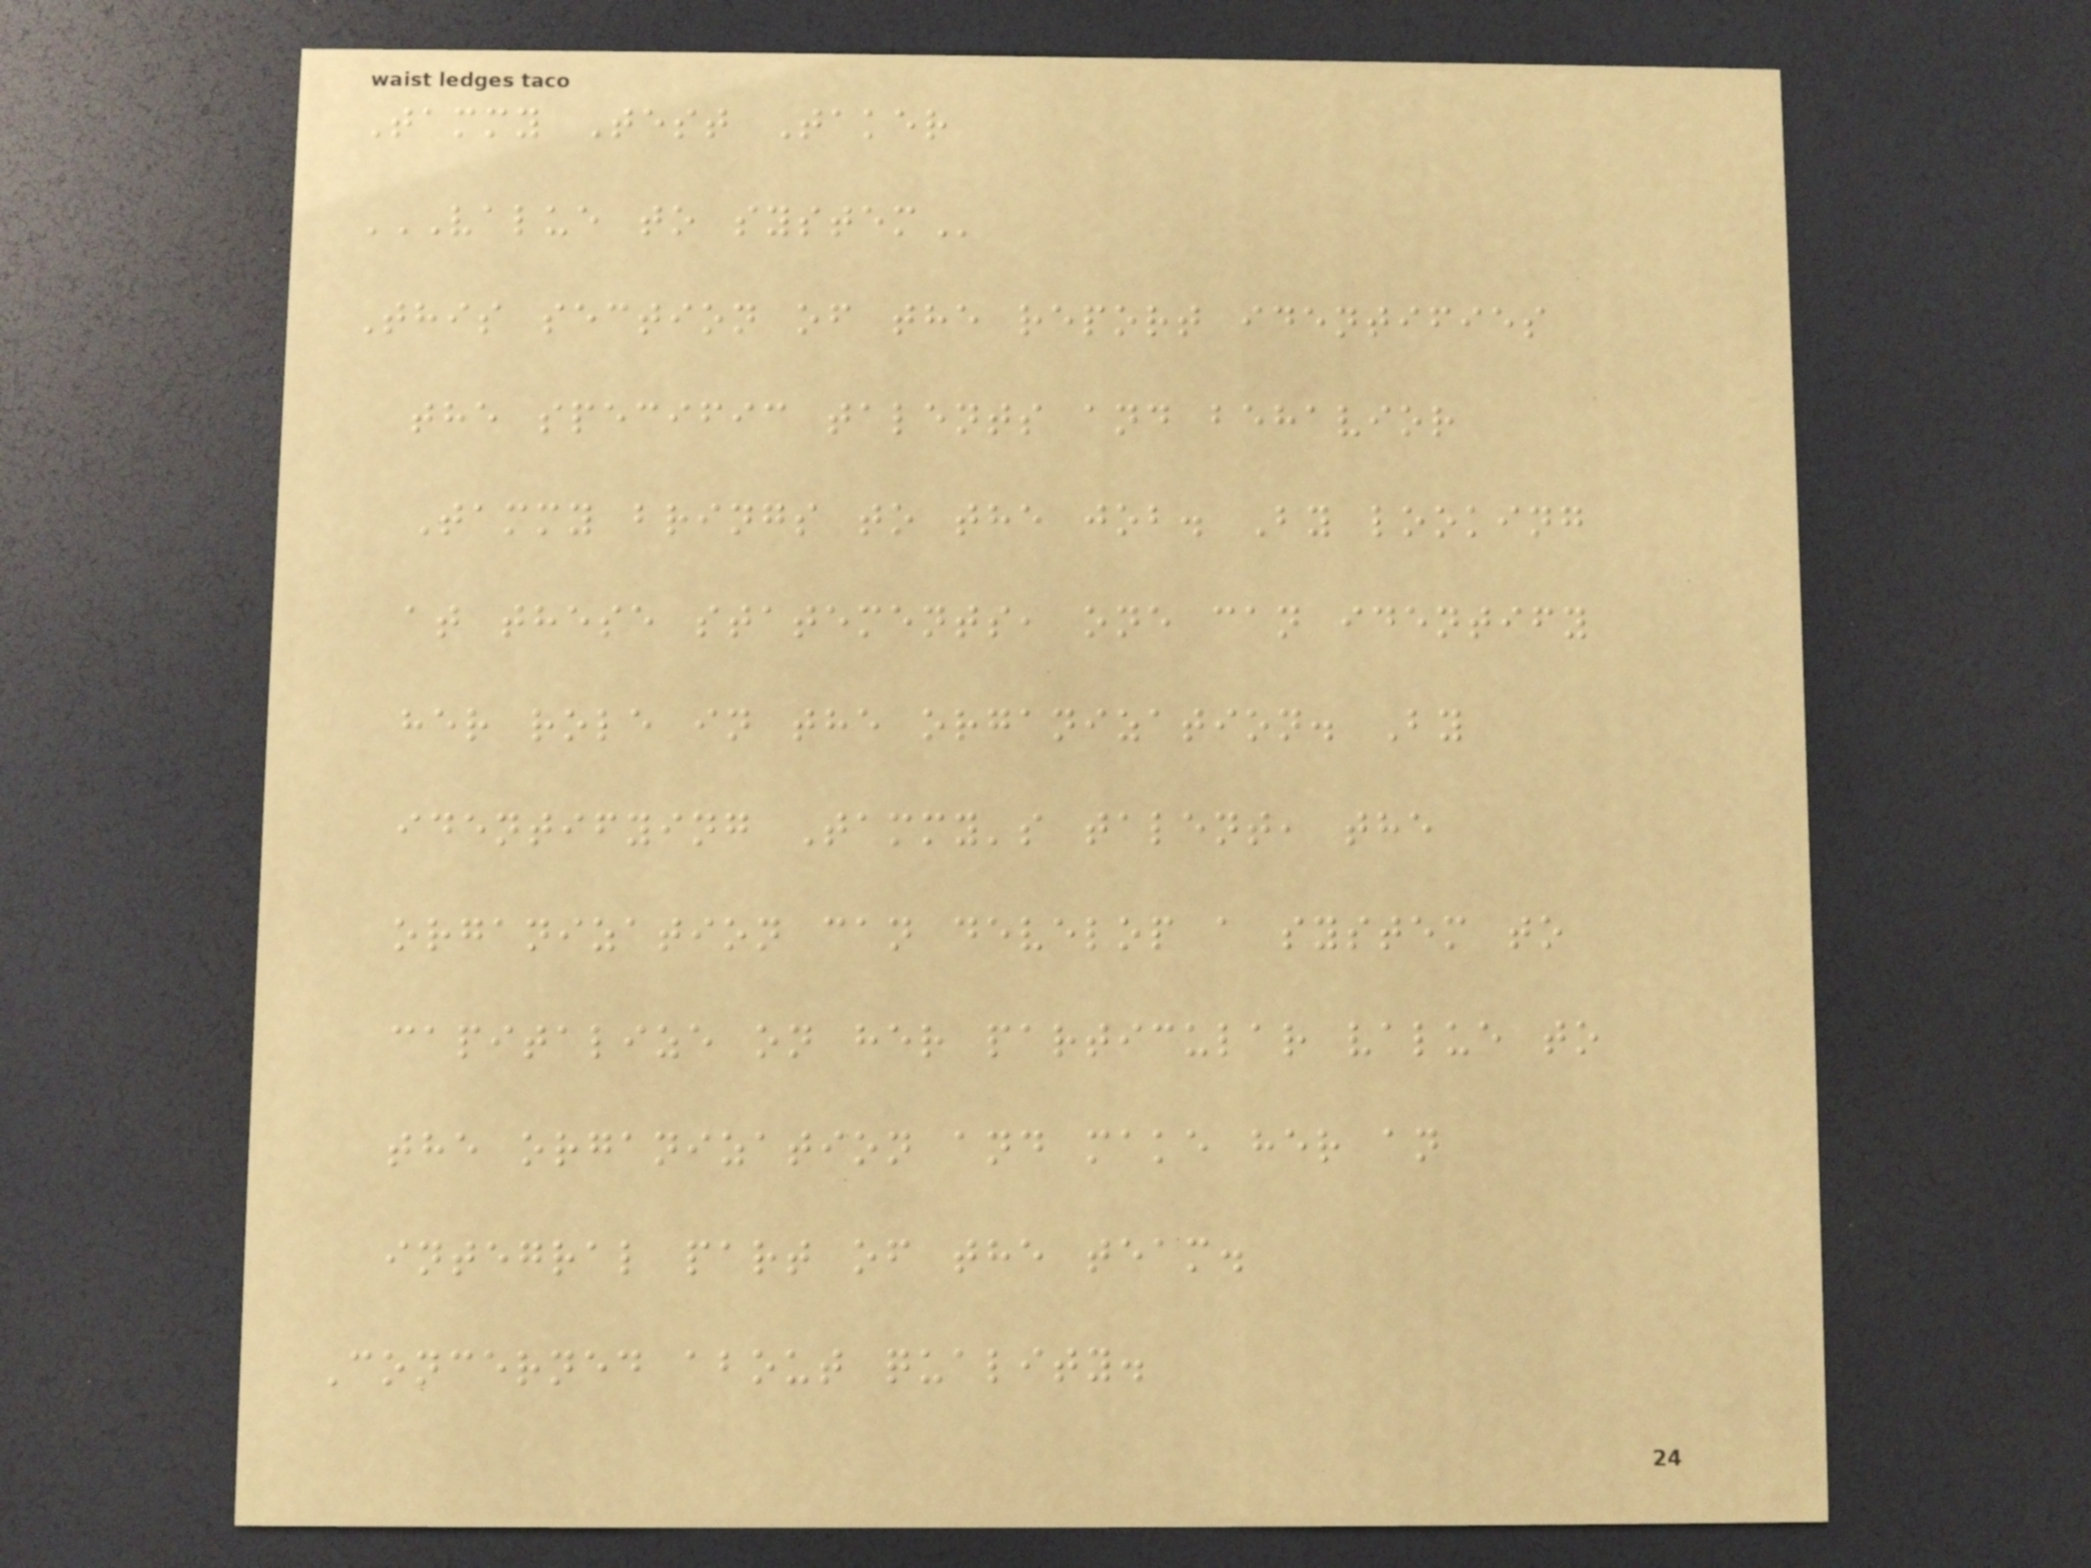Tammy Test Taker
VALUE TO SYSTEM
This section of the report identifies
the specific talents and behavior
Tammy brings to the job. By looking
at these statements, one can identify
her role in the organization. By
identifying Tammy's talent, the
organization can develop a system to
capitalize on her particular value to
the organization and make her an
integral part of the team.
Concerned about quality.
